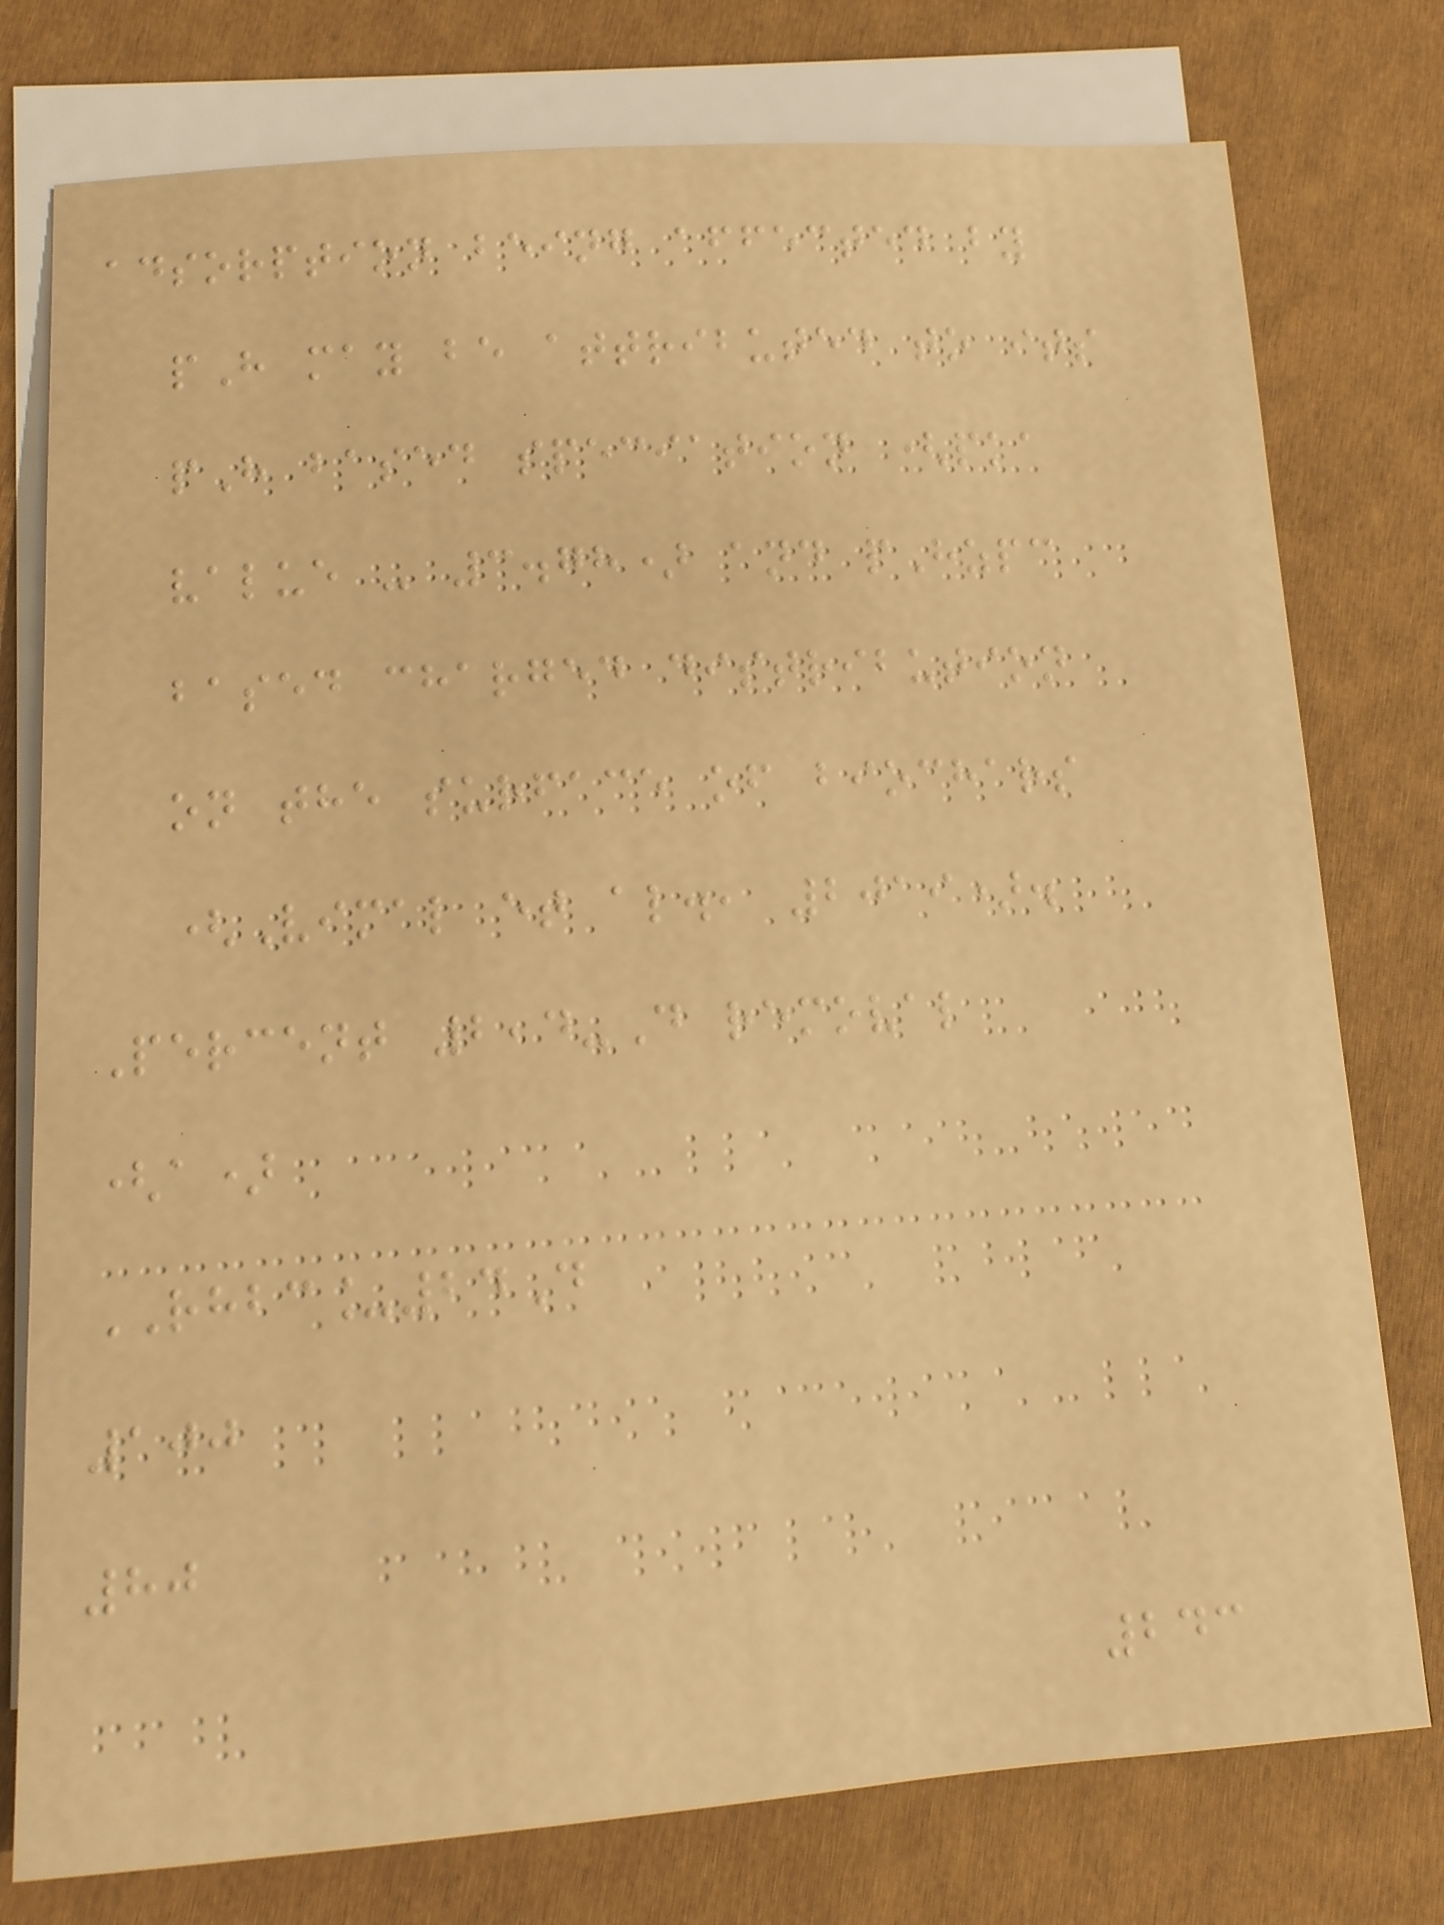adsorption being affected by
pH may be attributed to its
pH based speciation (pka
value - 3.78) and pHzpc
based charged distribution
on the surface of biochars
(Vimal et al., 2019).
Percent 2,4-D removal
(a)
RHBC_24D
100
80
243
